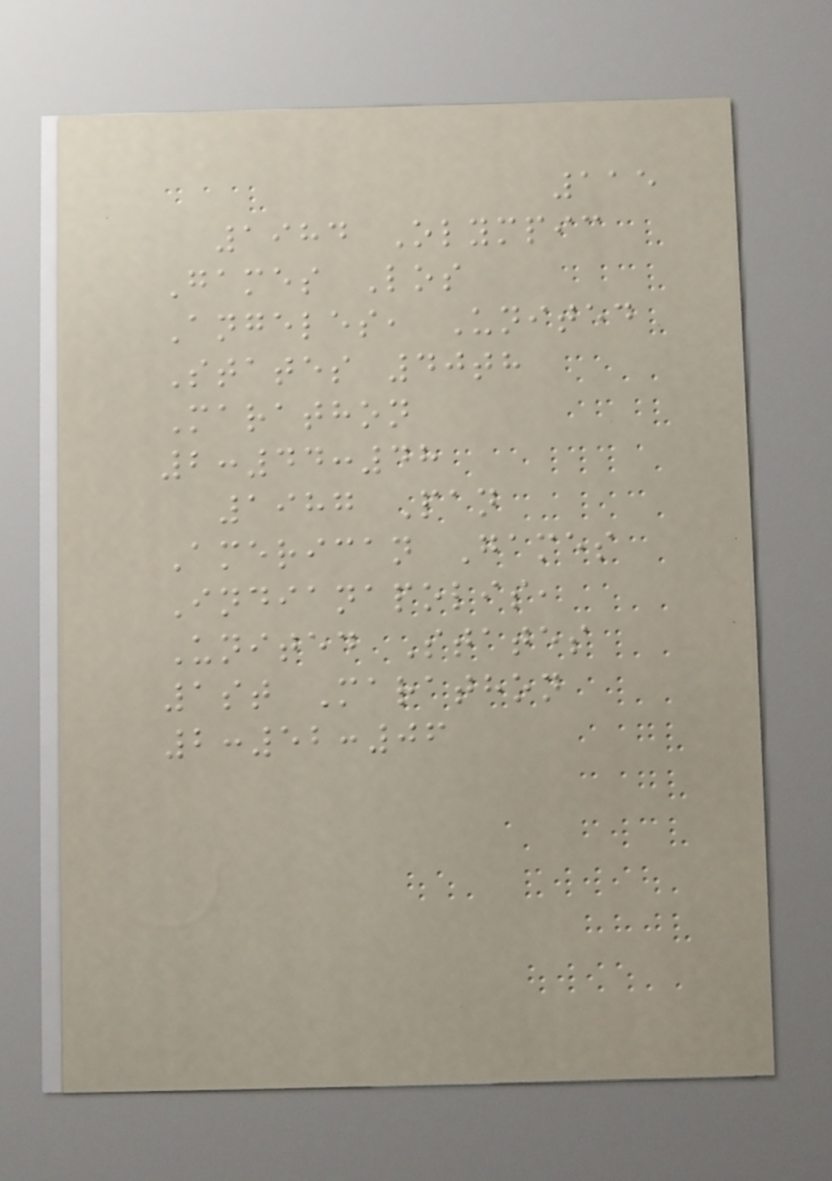115
1984 Olympic
Games Los
Angeles, United
States 40th
Marathon
2:44:48
1987 Pan
American Games
Indianapolis,
United States
1st Marathon
2:52:06
